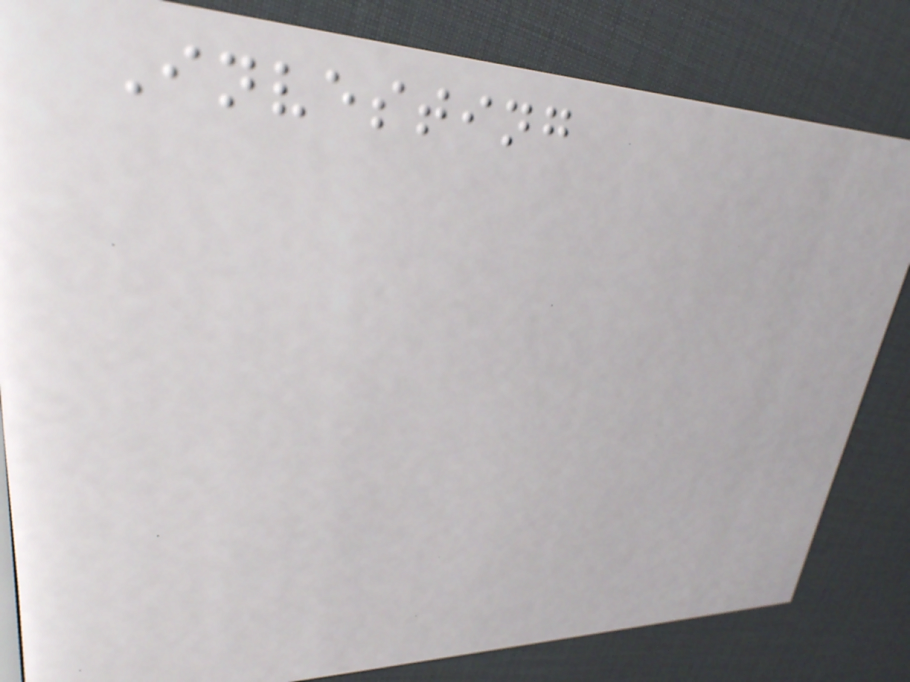Investing
